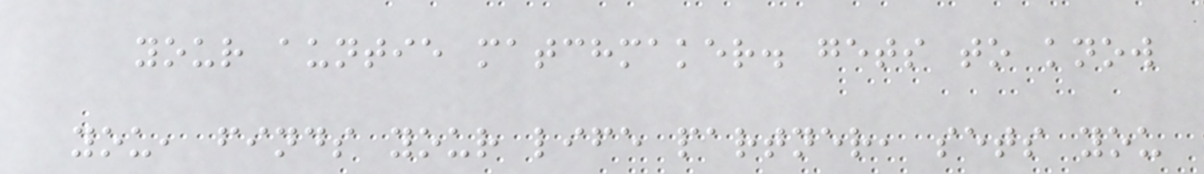your auntie matchmaker. gets to know
you, finds your life partner, sets you
